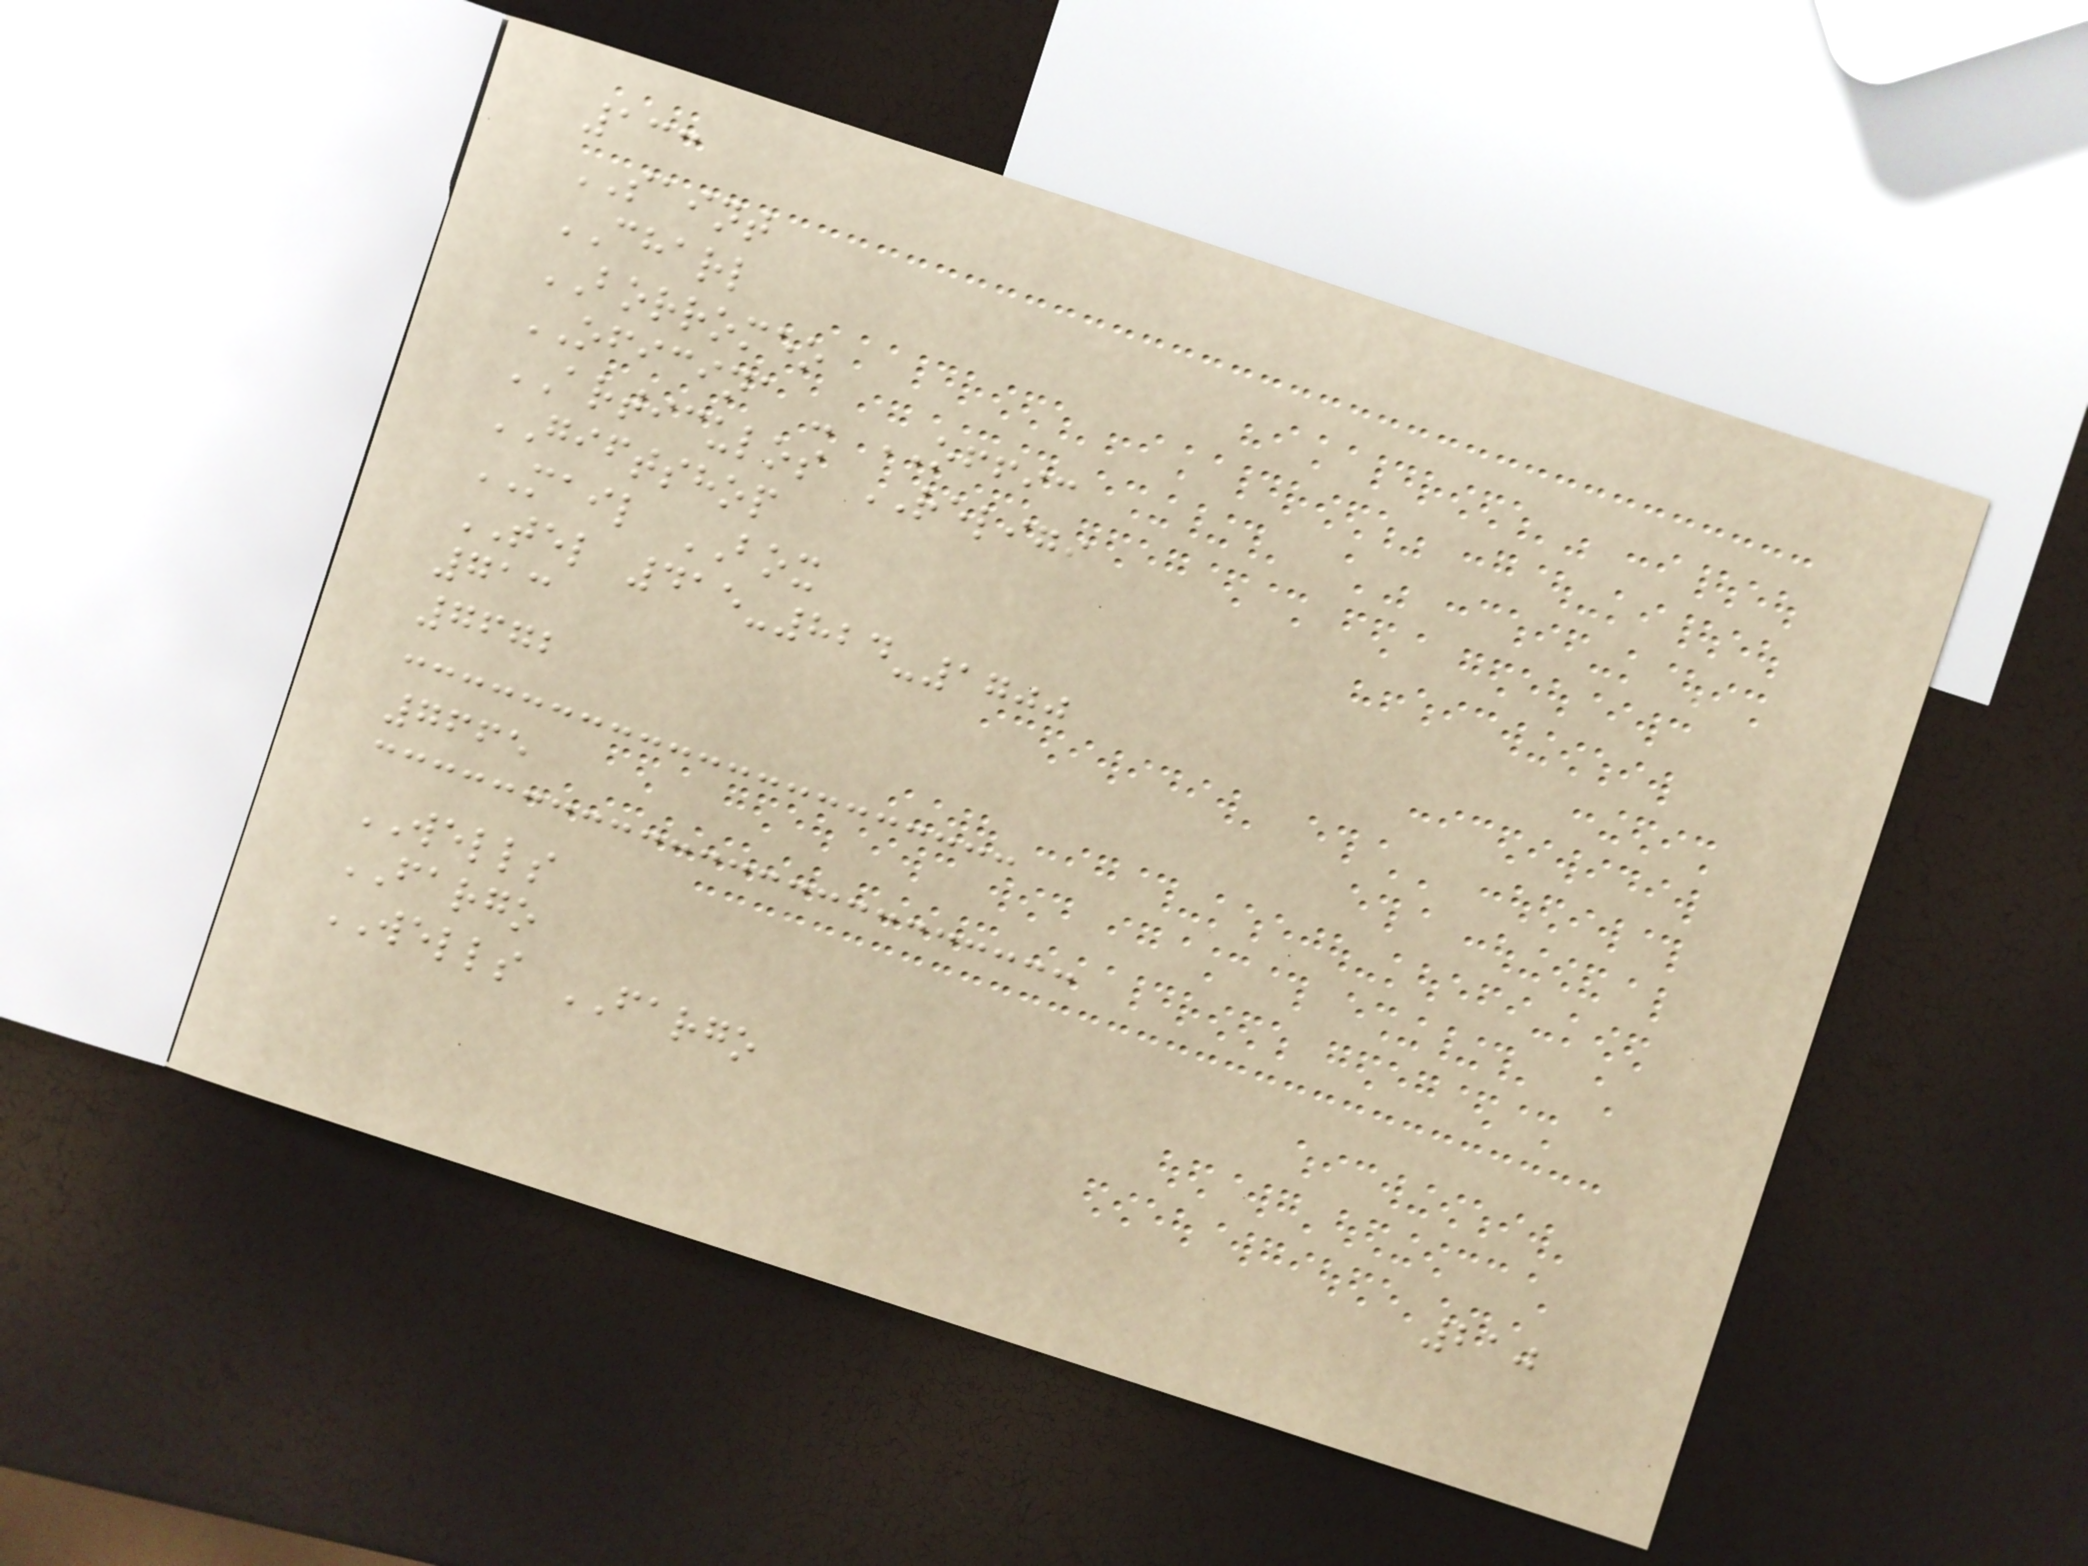133
SAINT
CHARL
BORROMEO
OFICINA - OFFIC
ARTICULOS RELIGI
GIFTSHOP
MAIL BOX
TEL 415-824-1700
713
7672
7665
WELLS
FARGO
WELLS FARGO
210
